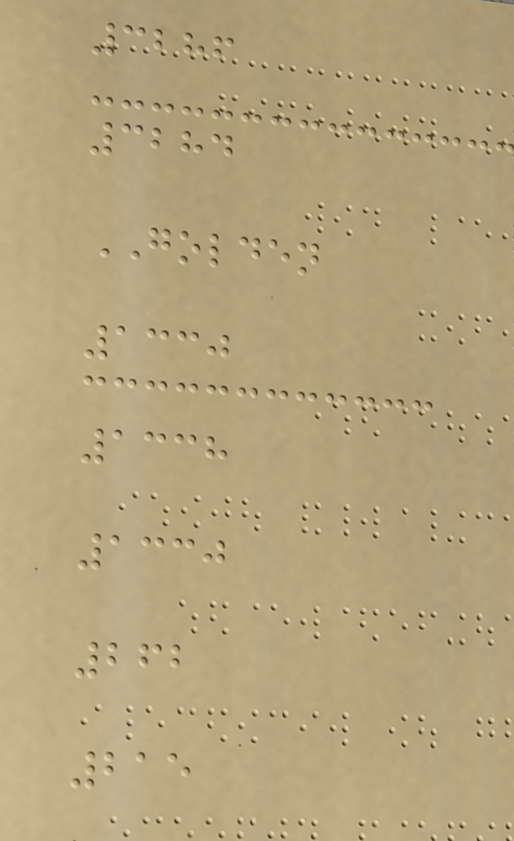3286
3284
GOLDEN
1330
1338
1330
262
215
